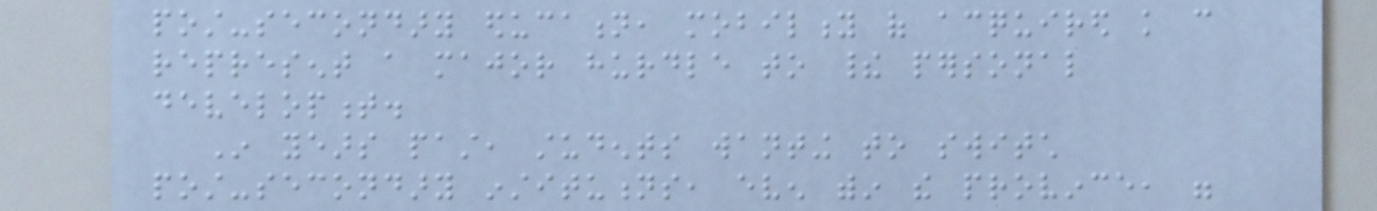post-secondary education, mobility of acquired knowledge can
represent a major hurdle to their personal
development.
In years past, students wanting to switch
post-secondary institutions, even within the province, were
